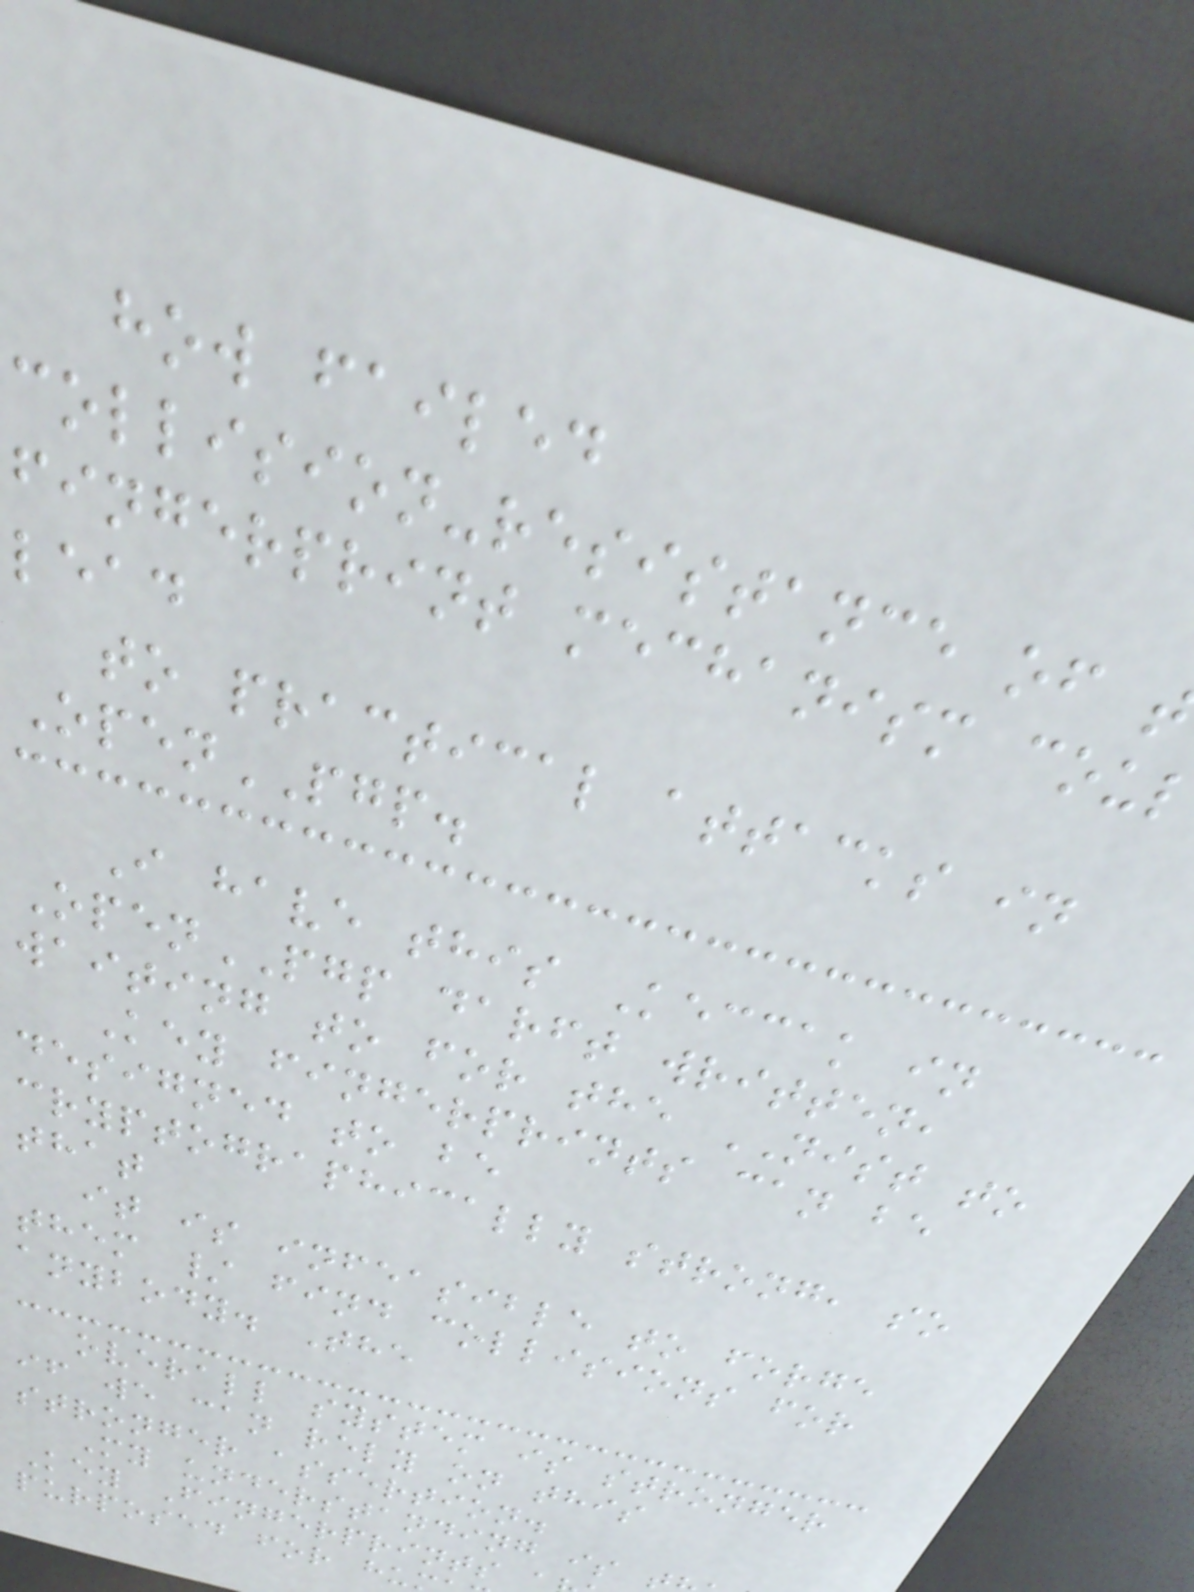how failed
collision-resistance of
fingerprint mechanism cou
lead
to practical attacks in
OpenPGP.
I have this Keccak in
OpenPGP darft written,
waiting to for the NIST to
Key fingerprints can be
designed to be
cryptographically strong, so
that
it is infeasible to forge
them / find collisions for
anybody. The
overall system is stronger
if we can rely on this
stronger assertion.
My understanding is
Key Fingerprints
purposed for hu
